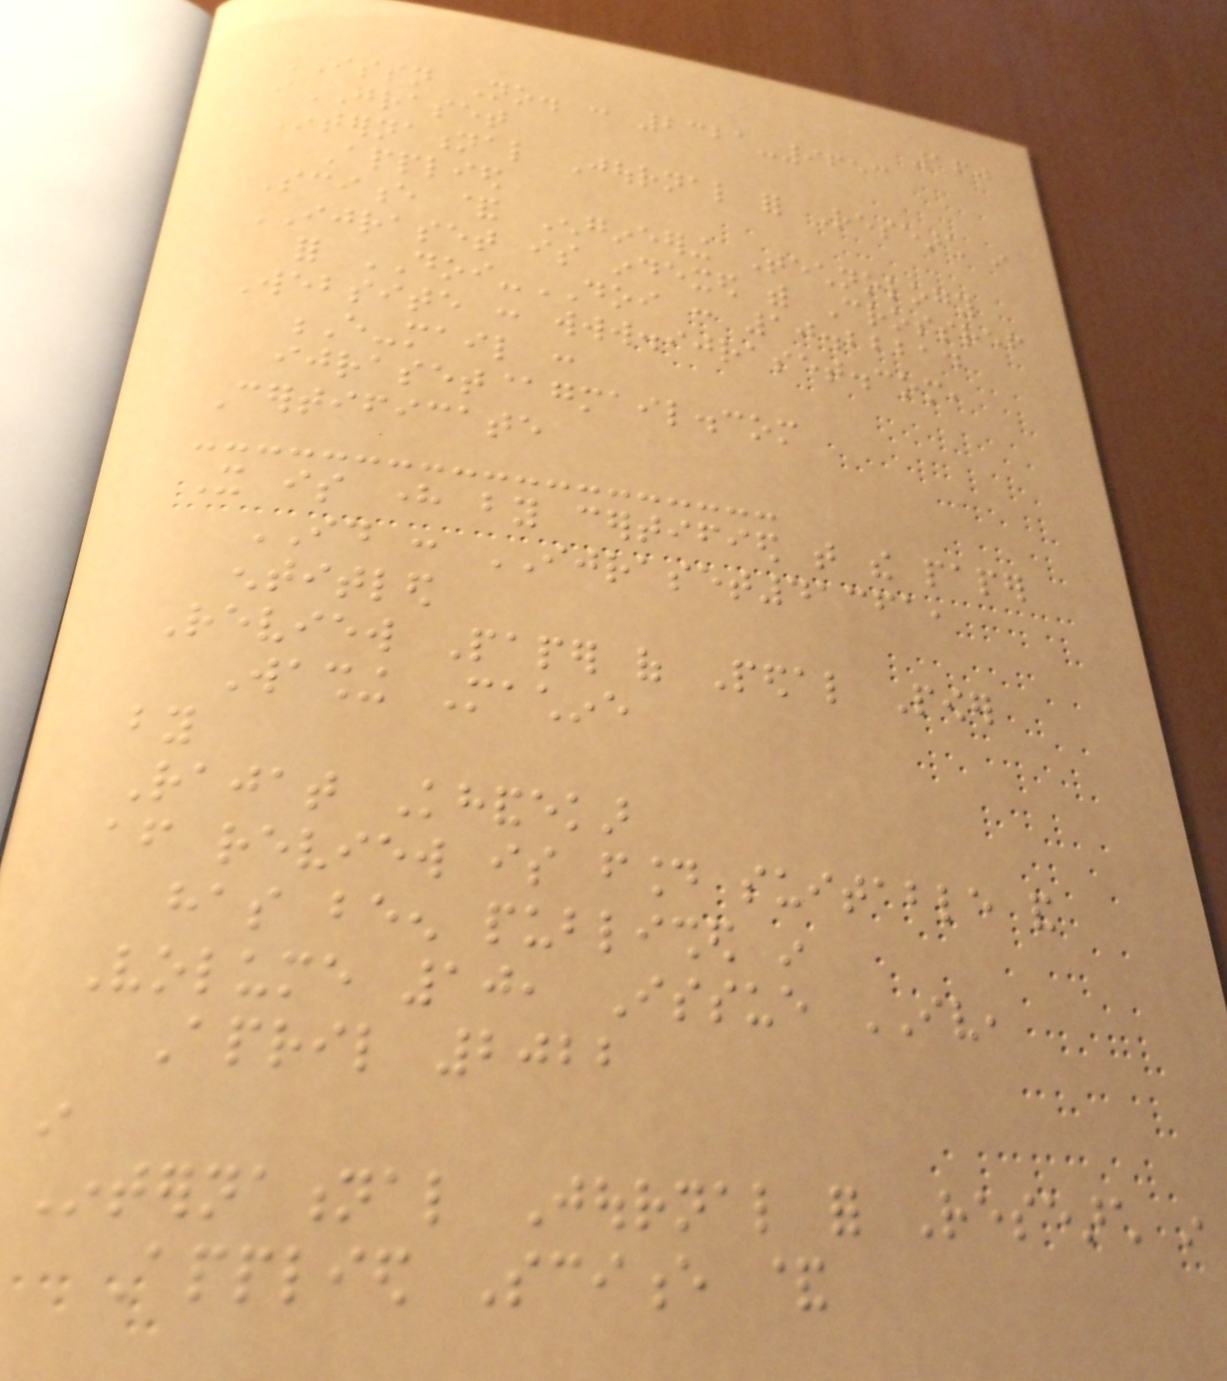160
ISSN No. : 2321-9653
iJRASET
International Journal for Research in
Applied
Science & Engineering Technology
IJRASET is indexed with Crossref
for DOI-DOI : 10.22214
Website : www.ijraset.com,
E-mail :
ijraset@gmail.com
Certificate
It is here by certified that the paper
ID : IJRASET41361,
entitled
Review Paper of Pedal Power
Washing Machine
by
Rajat Khandekar
after review is found suitable and
has been published in
Volume 10, Issue IV,
April 2022
in
International Journal for Research in
Applied Science &
